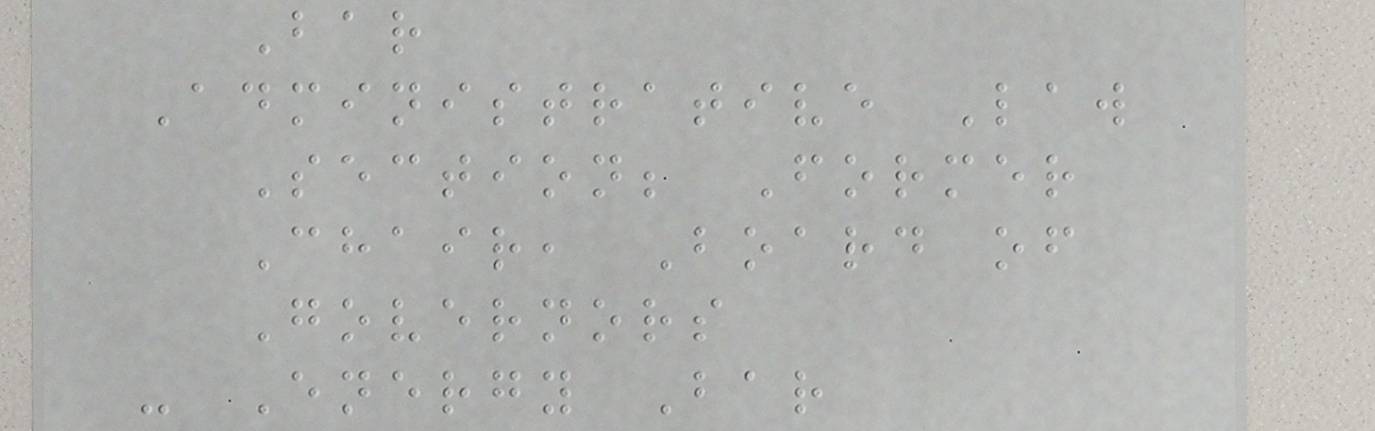Bar
Administrative Law
Section; Former
Chair, Board of
Governors
- Energy Bar
